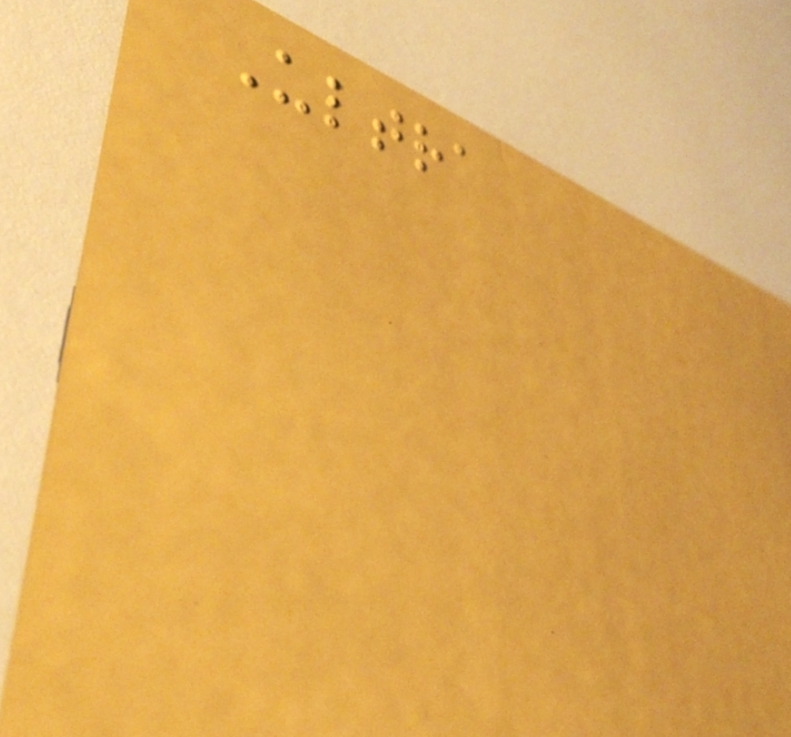Ultra
